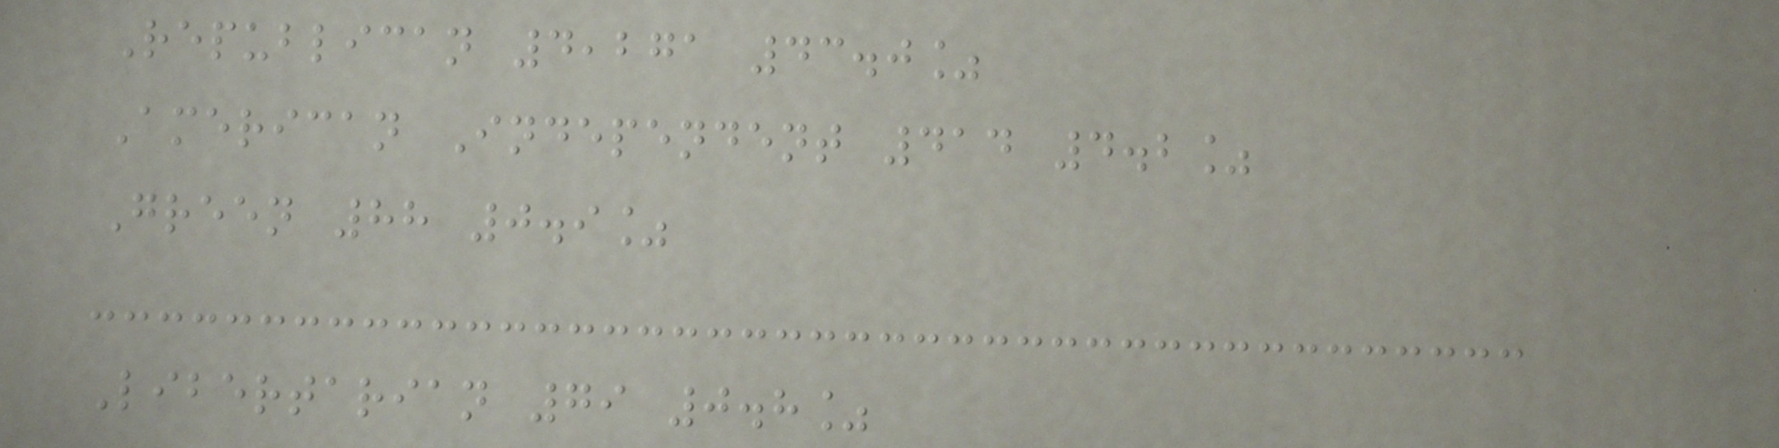Republican 4,271 43.0%
American Independent 414 4.2%
Green 88 0.9%
Libertarian 79 0.8%
